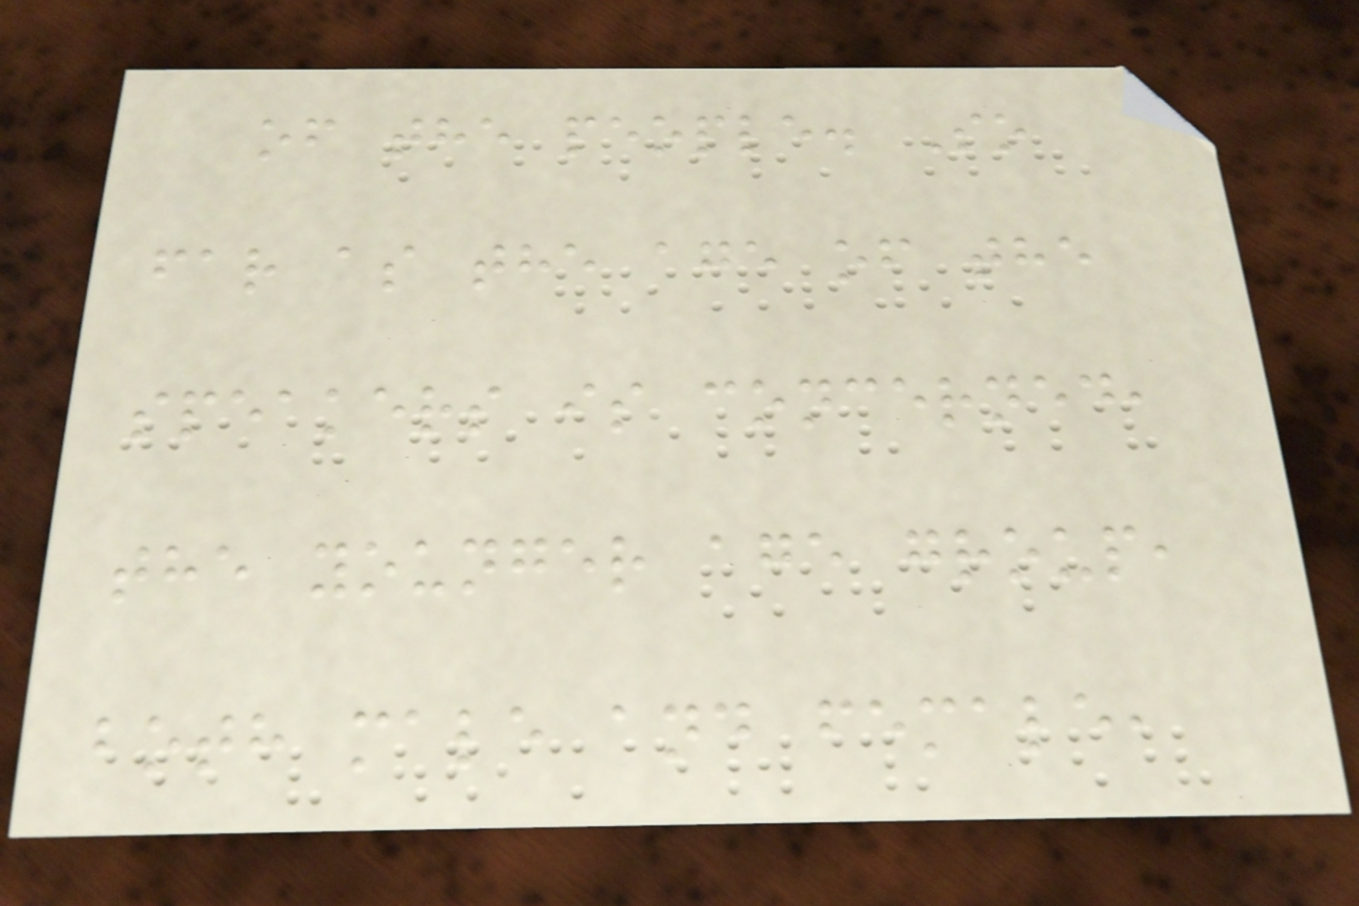of the people. So
far as the age of the
speakers is concerned,
the younger age group,
both male and female,
